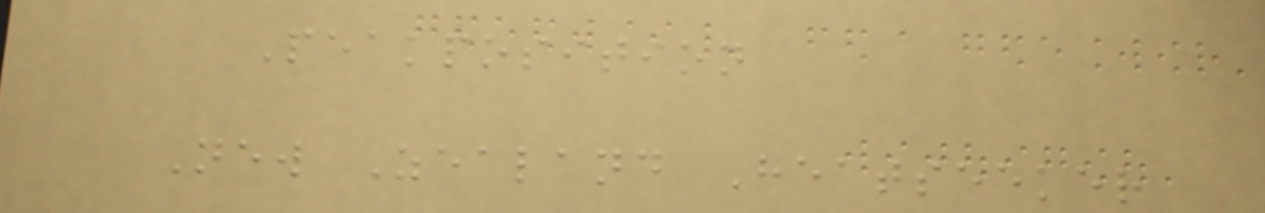Peakposition
New Zealand Heatseeker
